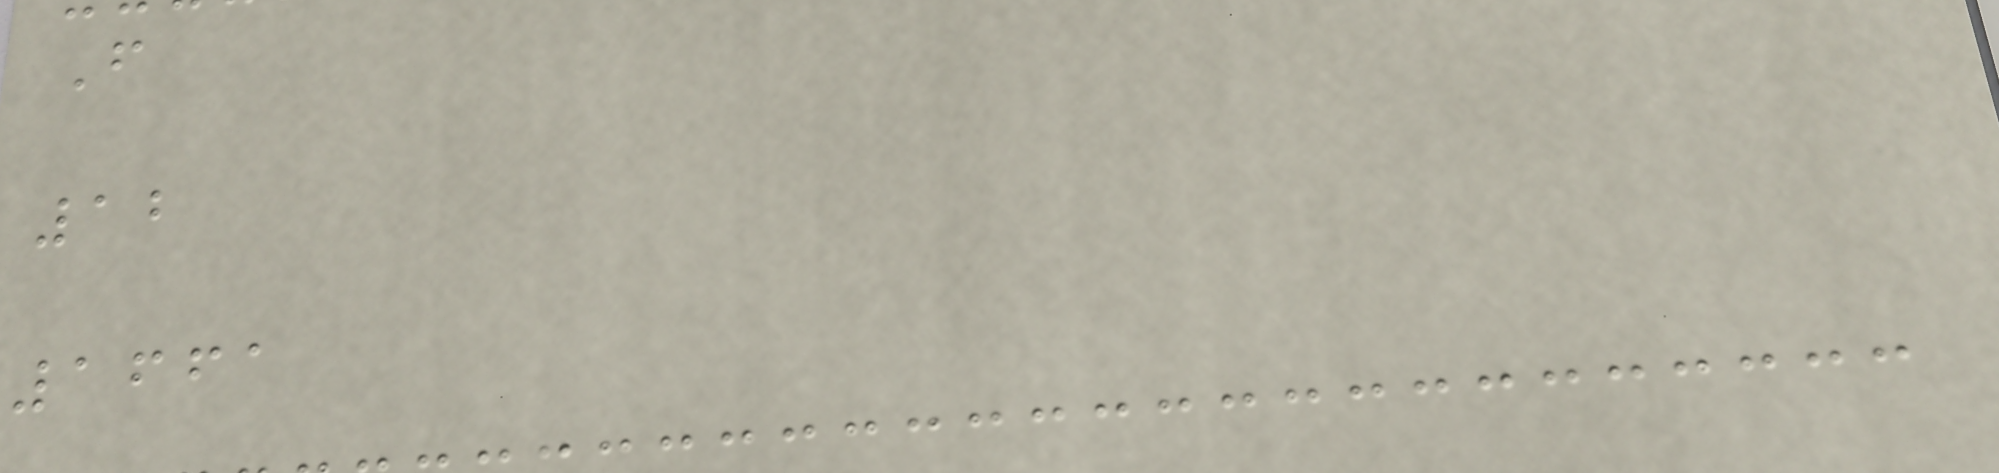F
12
1661
